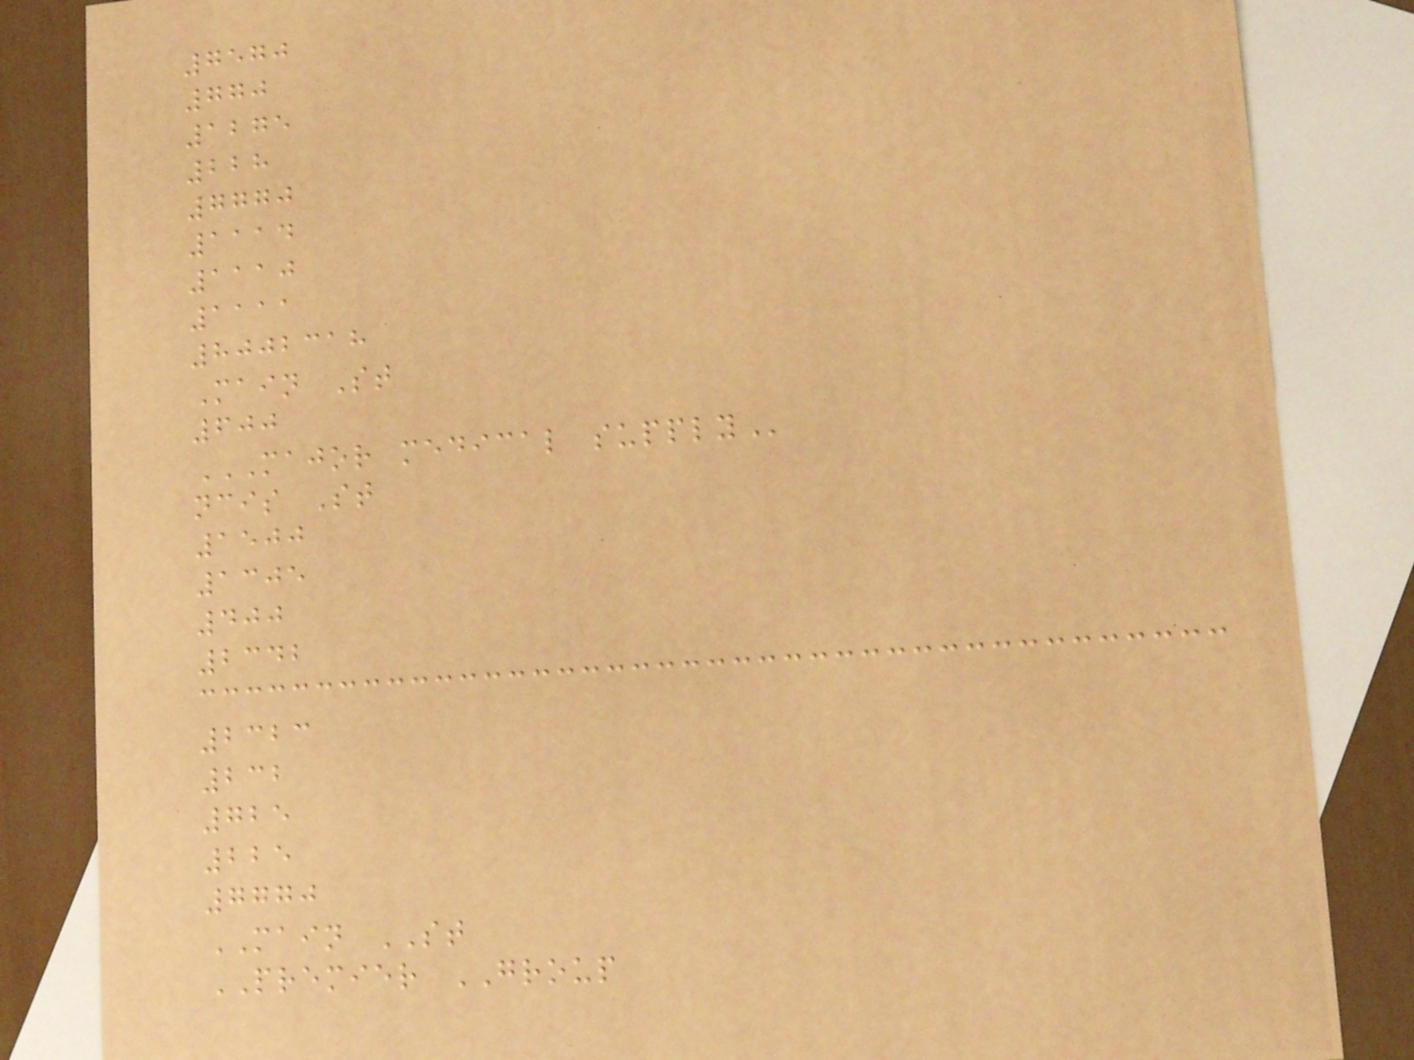7570
770
1275
228
7770
1114
1110
1111
8002318
Main St
600
MAJOR MEDICAL SUPPLY
ncis St
1500
1305
400
2342
2323
232
725
225
7770
MAIN ST
PREMIER GROUP
